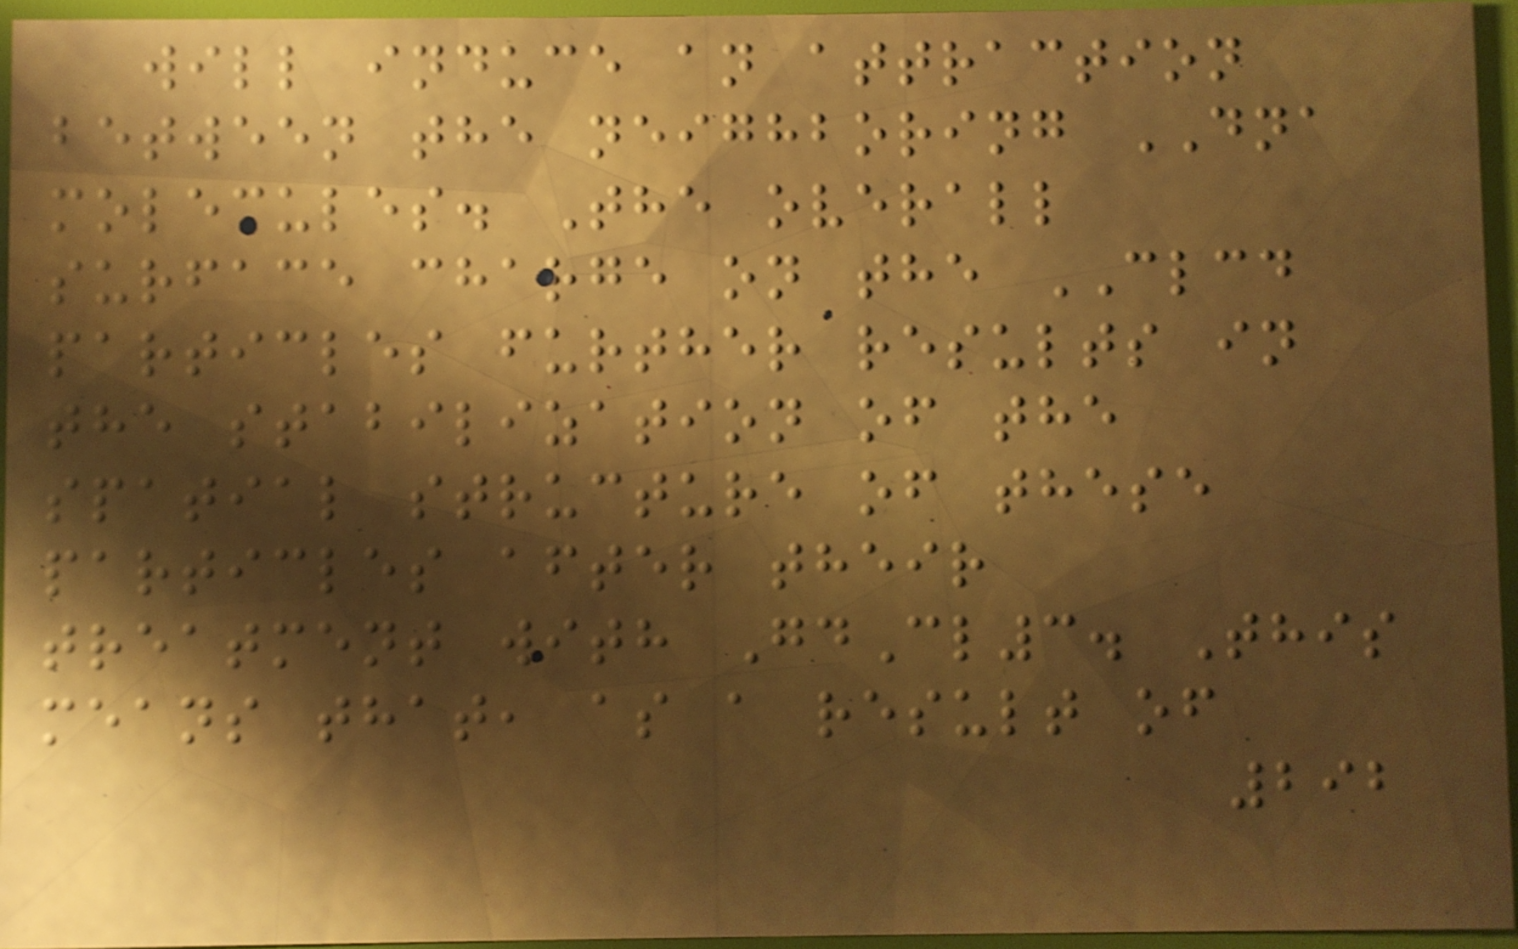will induce an attraction
between the neighboring DNA
molecules. The overall
surface charge on the CLCD
particles further results in
the stabilization of the
spatial structure of these
particles after their
treatment with GdCl3. This
means that, as a result of
292
